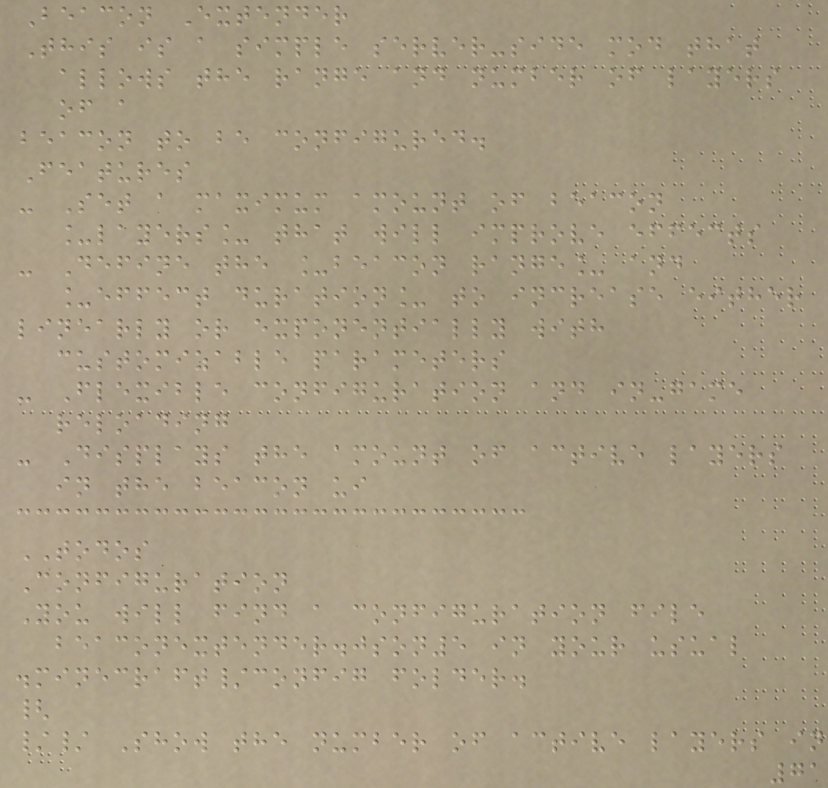Beacon Extender
This is a simple server-side mod that
allows the range and number of layers
of a
beacon to be configured.
Features
- Set a maximum amount of beacon
_layers_ that will improve effects
- Define the _beacon range_ and
_effect duration_ to increase either
linearly or exponentially with
customizable parameters
- Flexible configuration and in-game
reloading
- Displays the amount of active layers
in the beacon ui
TODOS
Configuration
You will find a configuration file
beaconextender.json5 in your usual
.minecraft/config folder.
{
// Show the number of active layers in
71
